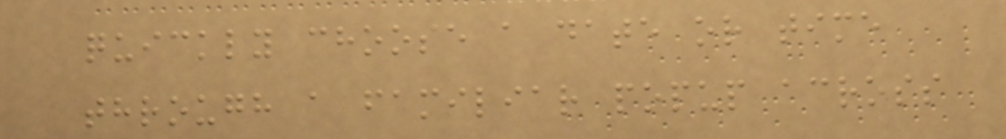quickly choose a date or time
through a familiar popup across
